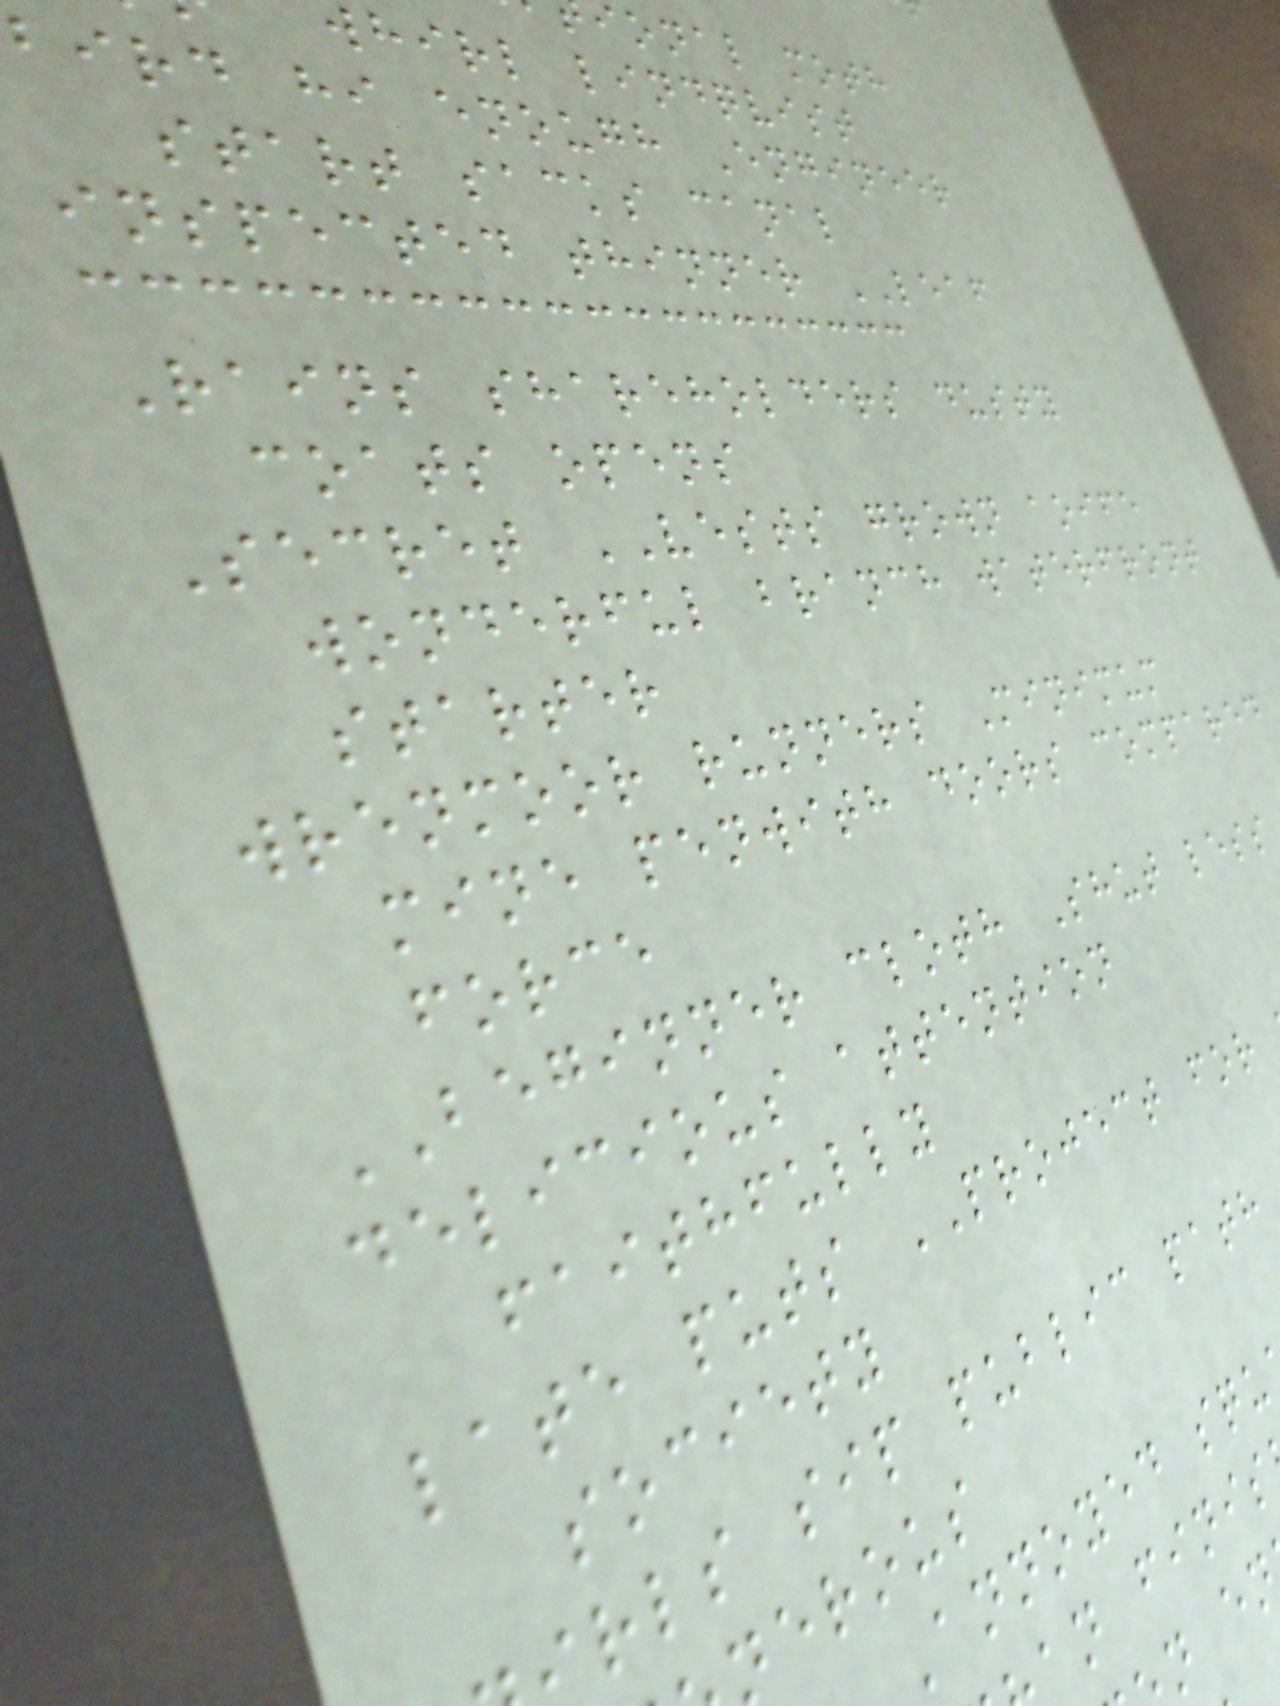ional moth
whirl lindqvist
bird hi enough Engineer
start sacks canal
inspected thinner LEAF
Rains shareholders dusty
coats opens
Secret VESTS grown aoife
wonderful branch waterfront
starter
wrenmoor runners Minimum
mine penwith doors compared
force
BEGINNER cloth Shut less
delicious attention
faithfully
late puts PROJECT for
society
rls sip public path
erous
Annoyed squ
an finis
